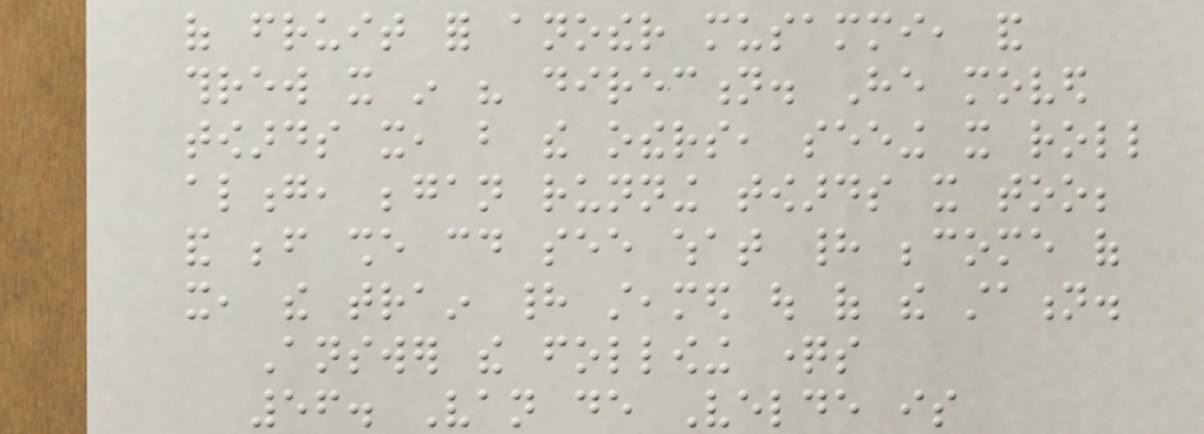of fruit for another musammi, and
threw it in his direction. He moved
towards it, but the others, seeing it roll
along, began running towards it too;
and before she could see what had become of
it, the train had steamed out of the station.
Answer the following questions
56. Van de Velde is
